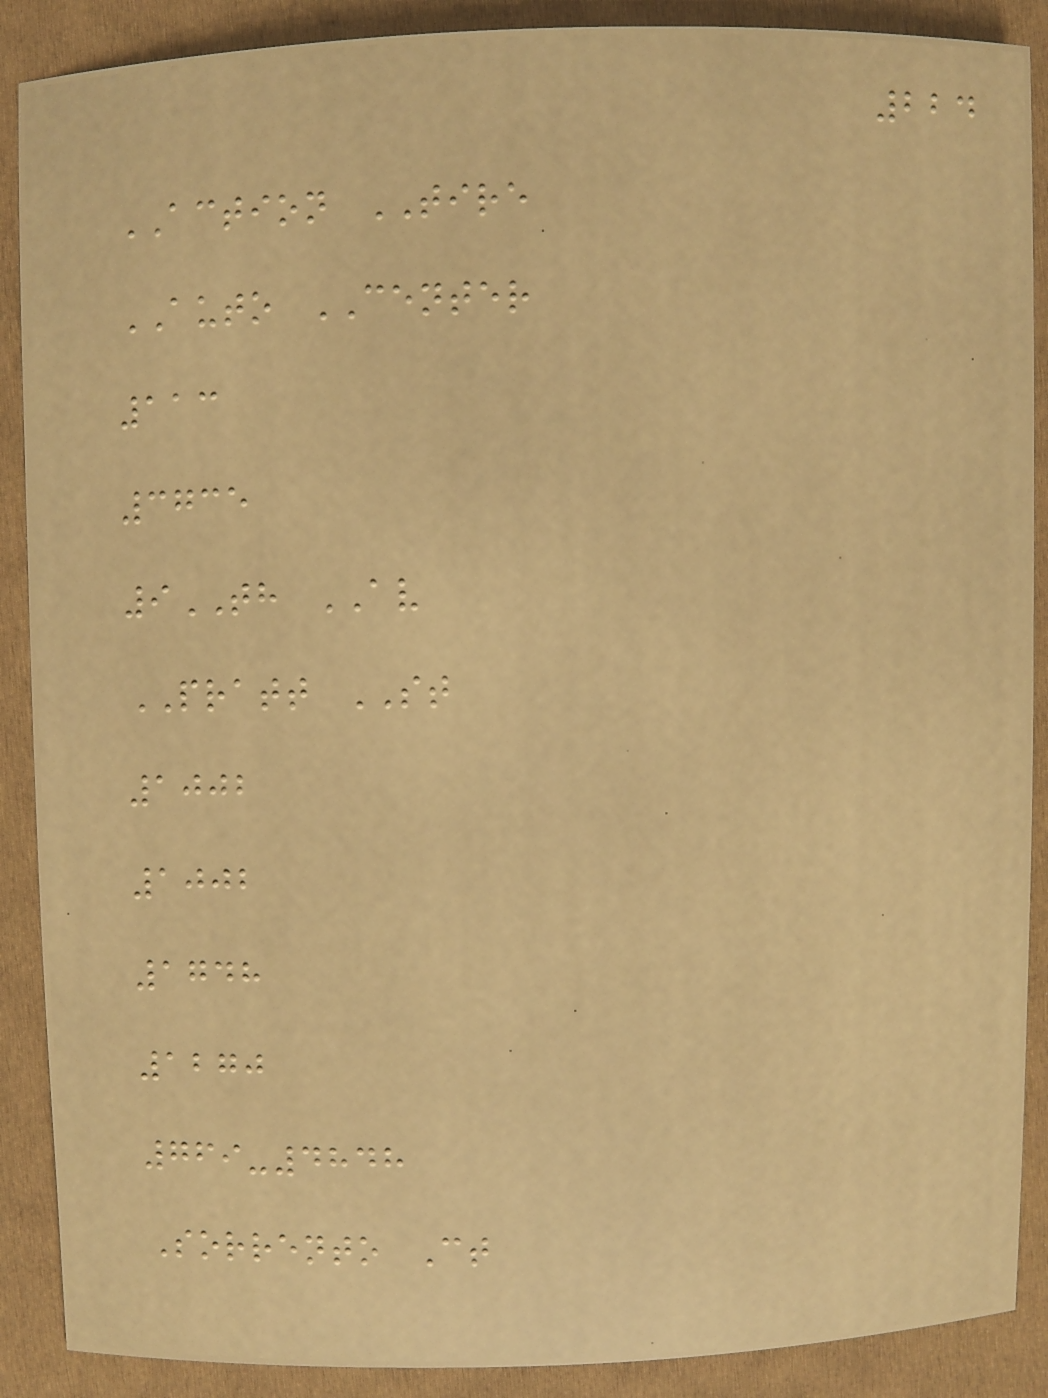224
ACTION TIRE
AUTO CENTER
113
3735
9TH AV
PRATT ST
1002
1002
1748
1270
769-4848
Sorrento Ct
